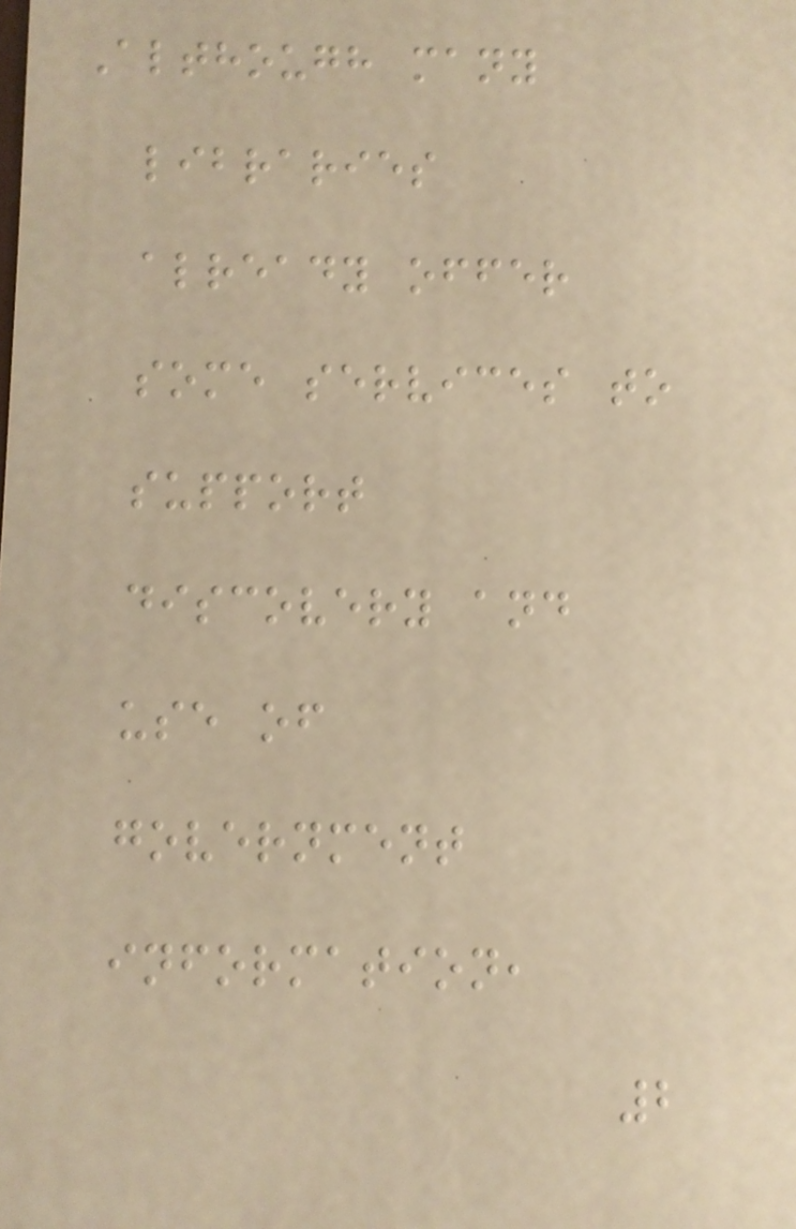Although many
libraries
already offer
some services to
support
discovery and
use of
government
information,
2
